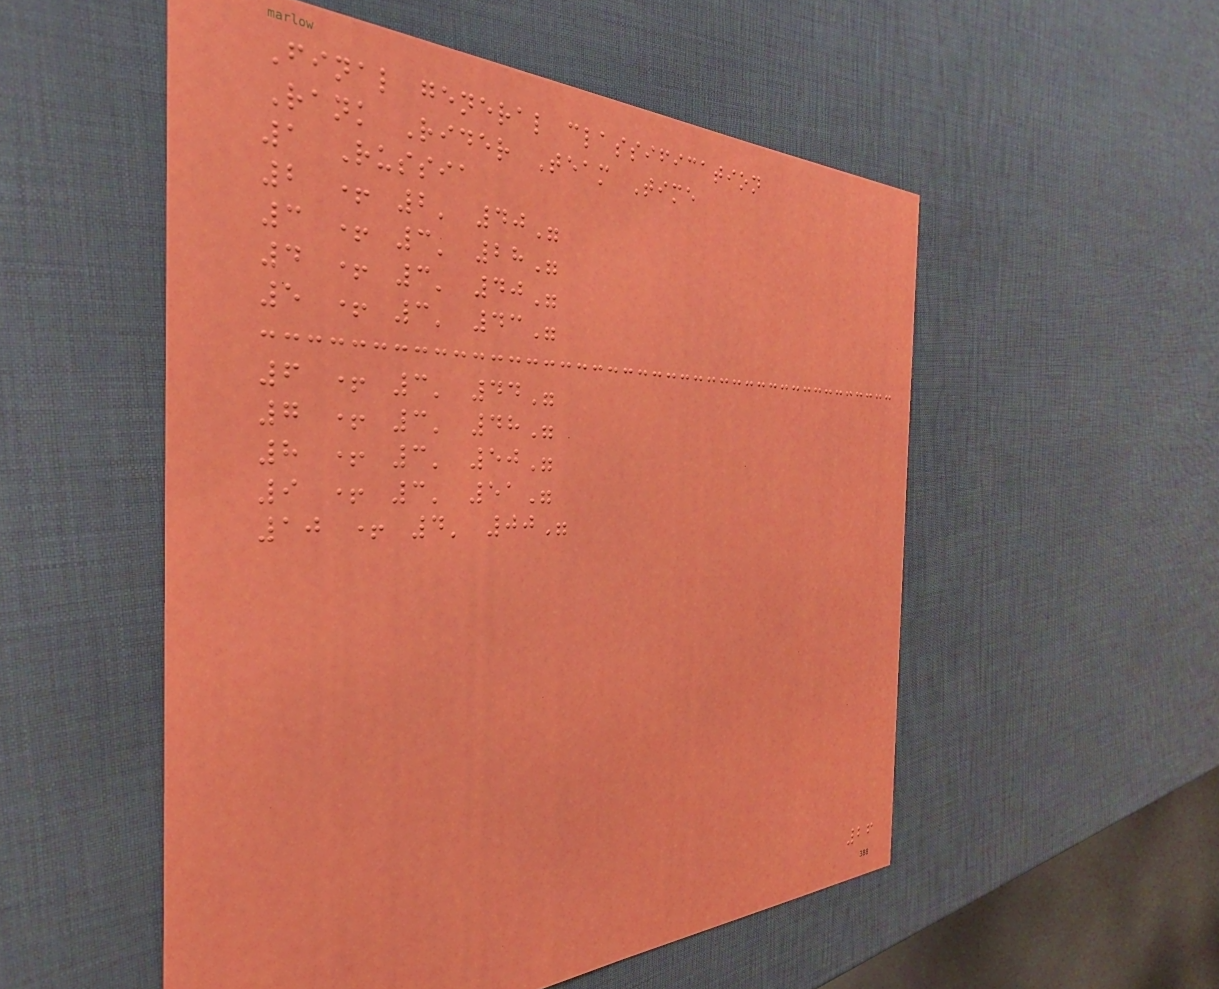Final general classification
Rank Rider Team Time
1 Russia
2 + 2' 40"
3 + 3' 28"
4 + 3' 40"
5 + 3' 43"
6 + 3' 44"
7 + 3' 48"
8 + 3' 50"
9 + 3' 51"
10 + 4' 00"
26
